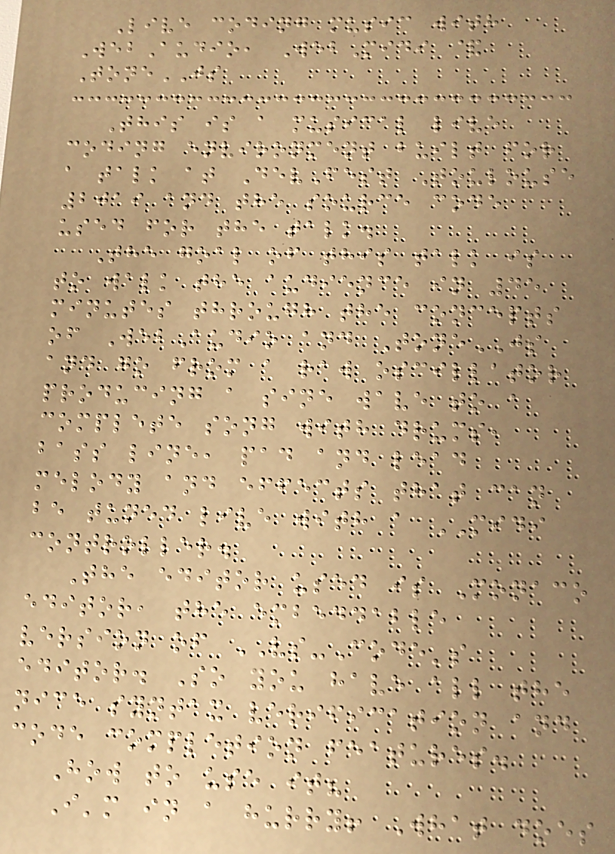Live coding music with
WebAudio, WebMidi &
ToneJS
This is a musical live
coding environment built for
a talk at DevFest Toulouse
2019 and the source code
used for the talk.
The goal of this talk is
to walk the audience in 45
minutes through the concepts
of WebAudio and ToneJS
and go from a raw oscillator
producing a sine wave to a
complete song with drums,
bass line, pad and lead
melody and effects that can
be tuned live with a MIDI
controller.
The editor used is Monaco
editor, the embeddable
version of VS-Code's
editor. So you have all the
nice syntax verification and
code completion features.
How to use it?
I'm in a hurry! What does
